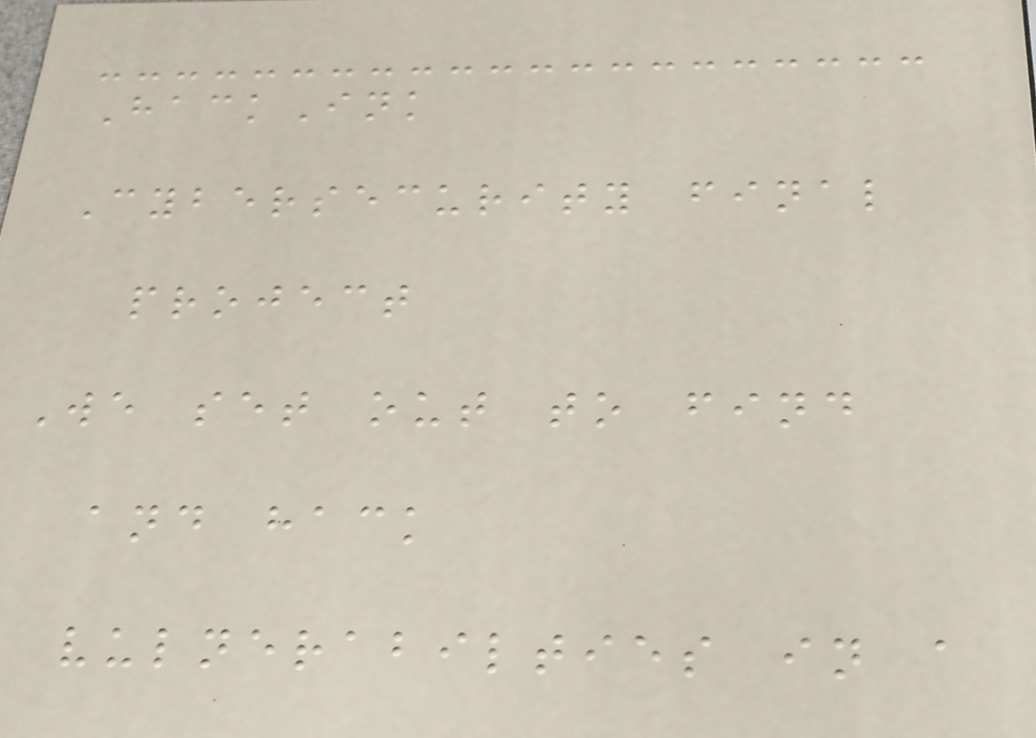HackInk
Cybersecurity final
project
We set out to find
and hack
vulnerabilties in a
